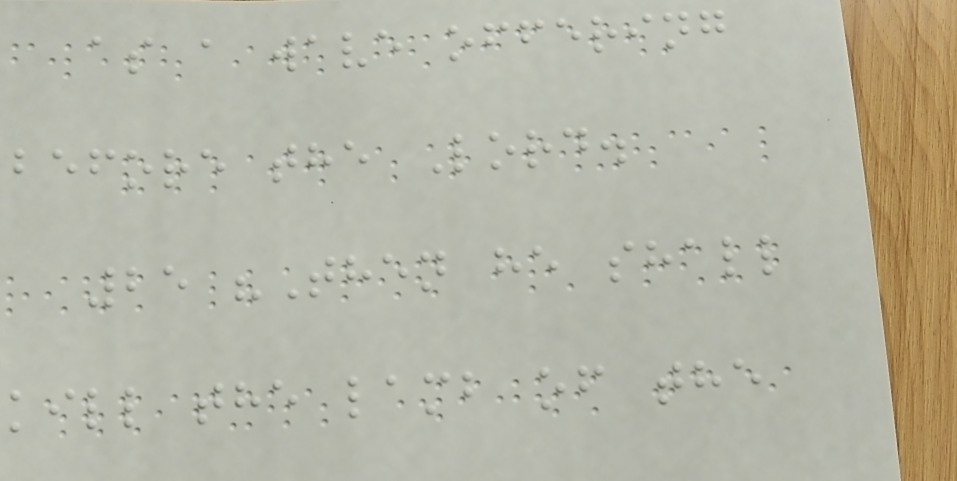as a wave offering
before the Lord.
25 "Then he shall
kill the lamb of the
